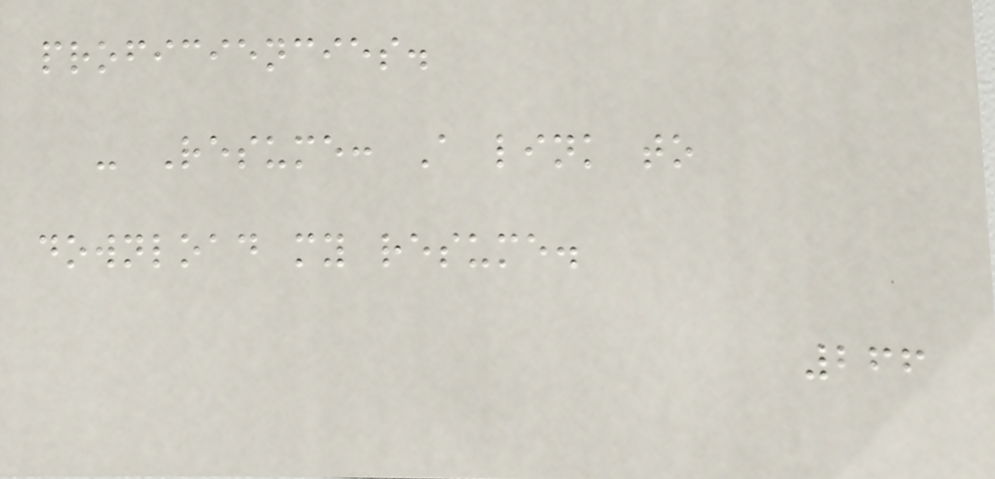proficiencies.
- Resume: A link to
download my resume.
266
